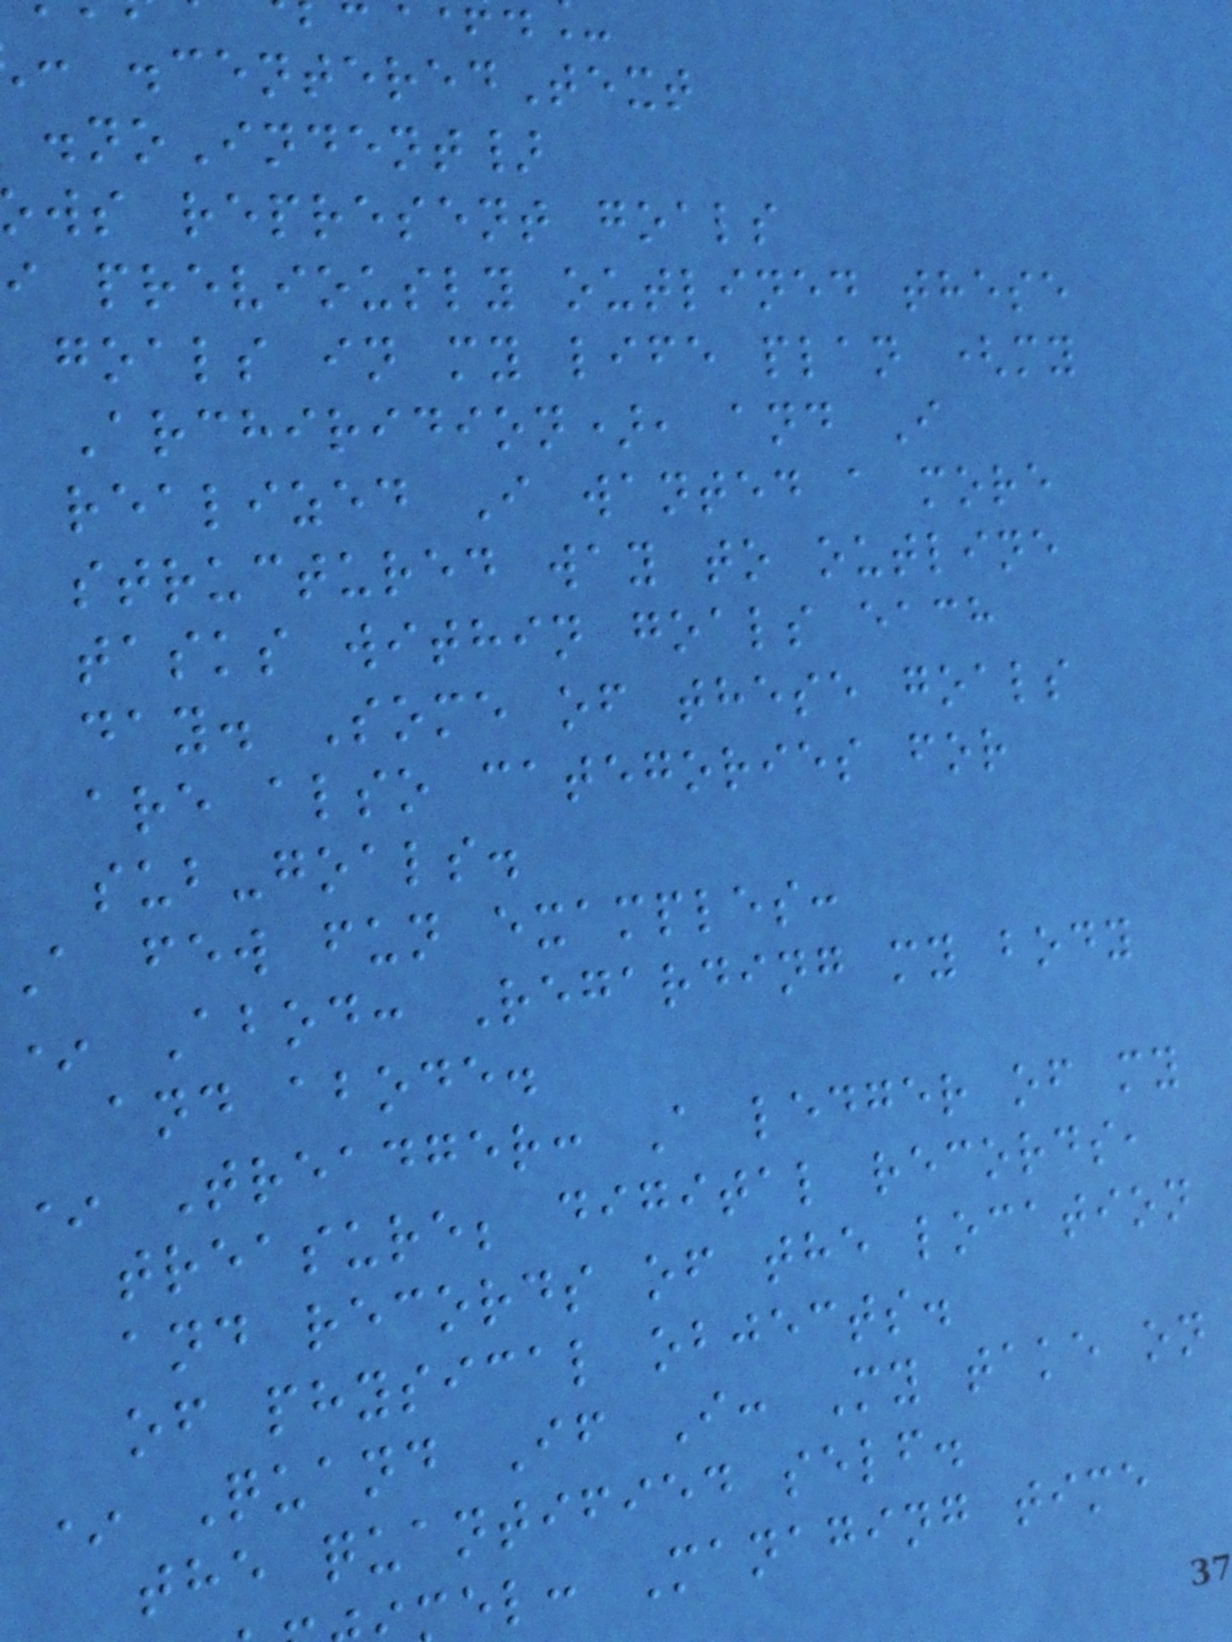: .centeredText
.noIndent}
ws represent goals
i previously outlined these
goals in my life plan (my
Archiridion), and I
realized I wanted a more
structured way to outline
tasks within goals each
day. Some of these goals
are also categories for
sub-goals.
A few fun examples:
* Abod: Regarding my body
and abode.
* Treadger: A ledger of my
treasure; digital records,
and records of the location
of physical objects.
* Quand If I: My take on
the quantified self.
el: Managing time
